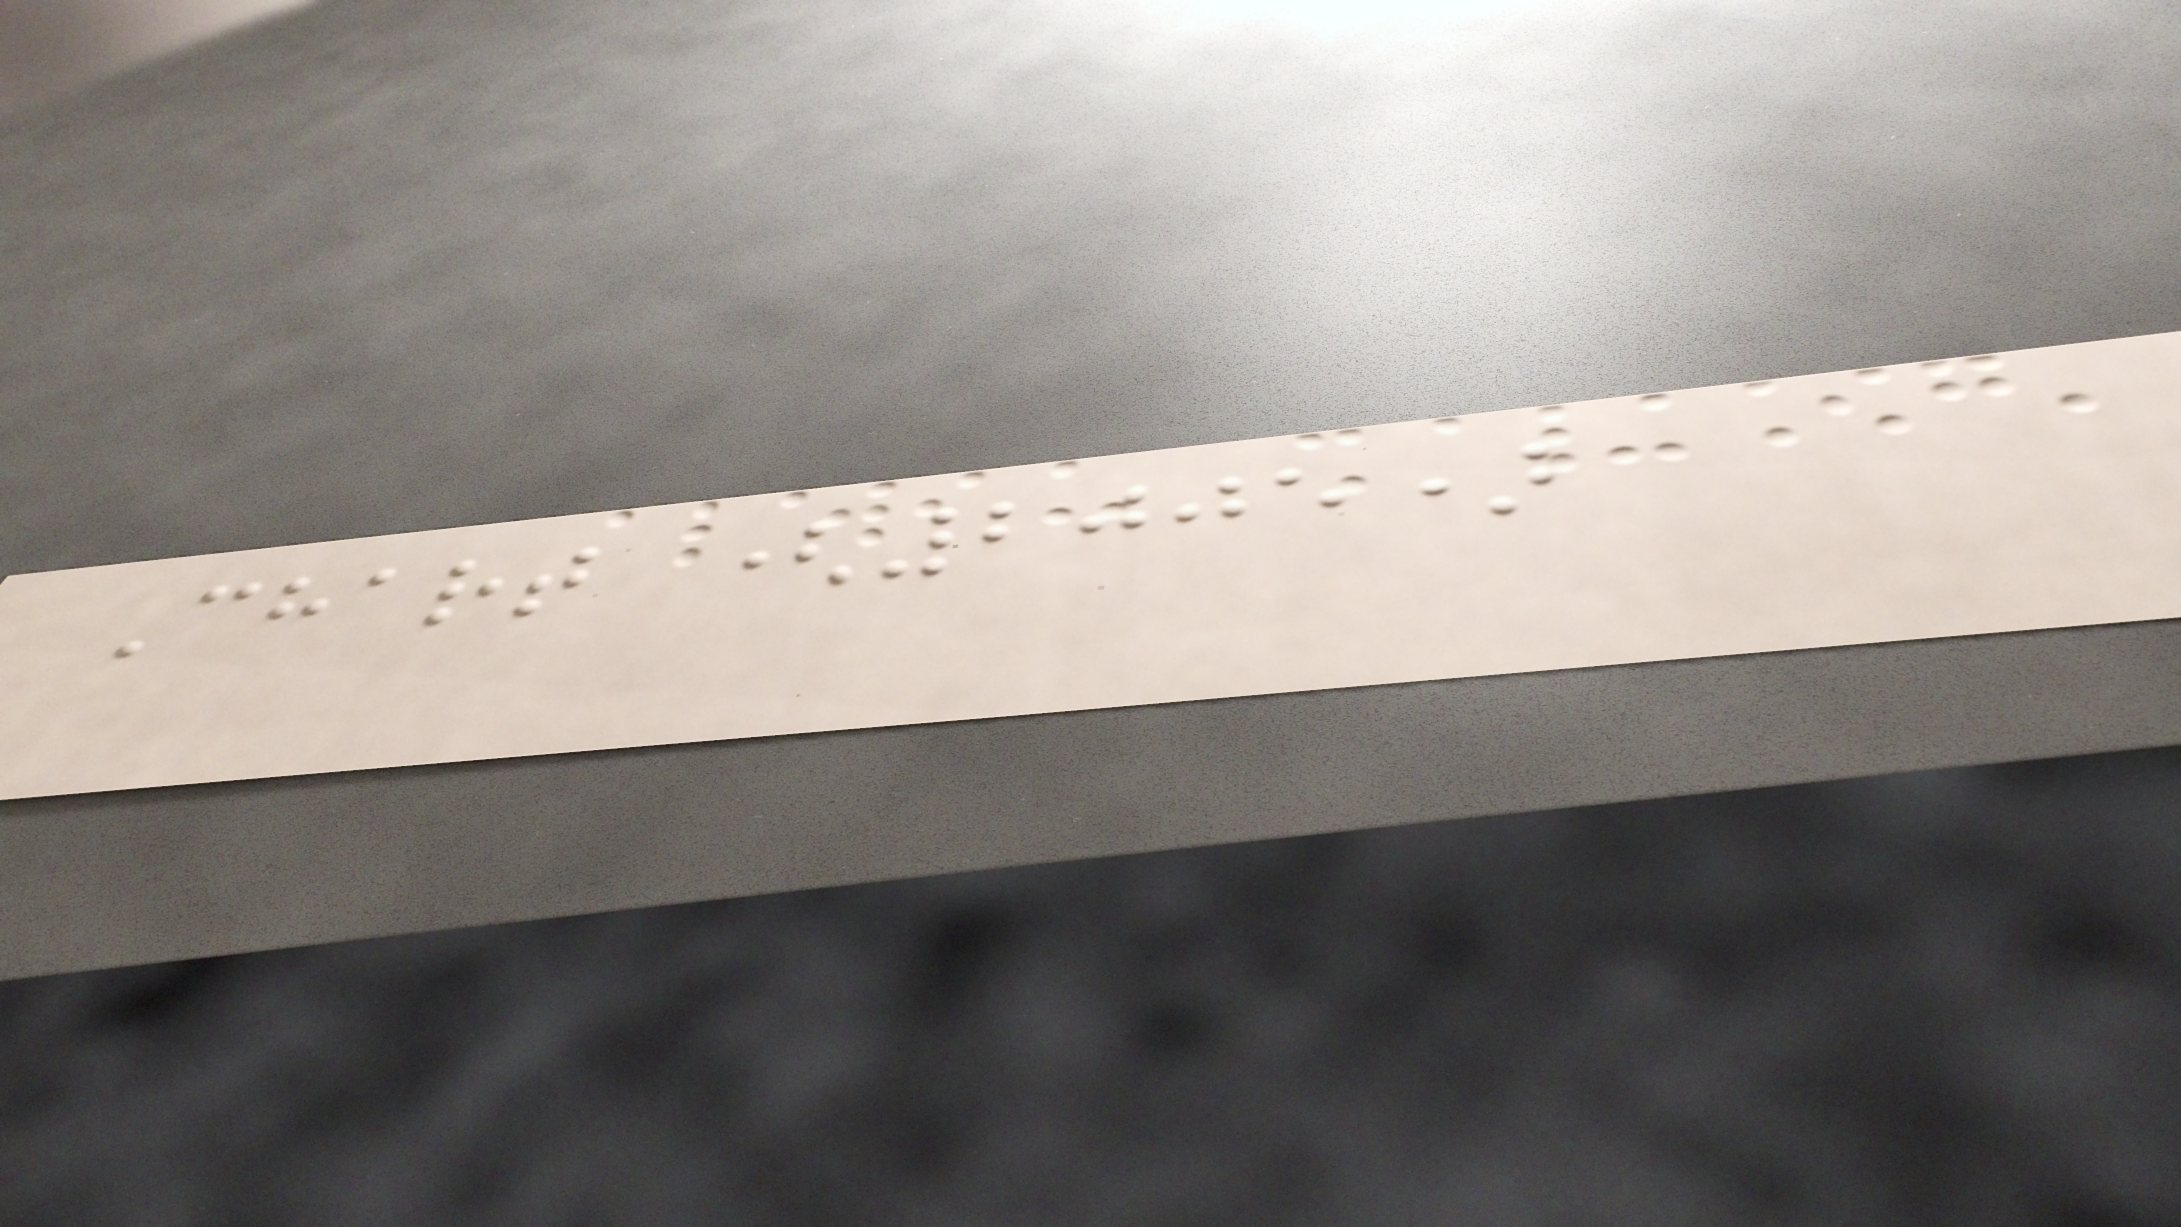Chart (2005)
